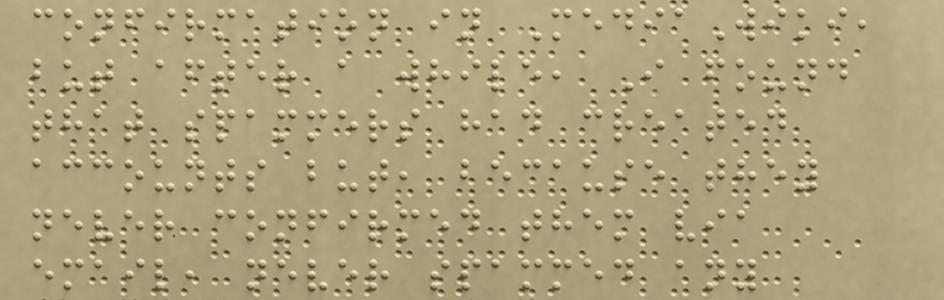confirmation in MediaWiki,
but after a while, I found
that spammers had created
accounts but, because they
never confirmed them via
email, never spammed any
